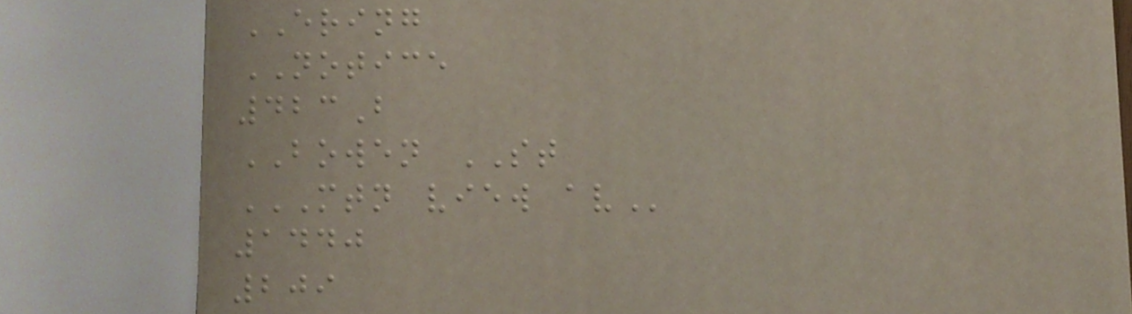ERING
NOTICE
423B
BOWEN ST
MTN VIEW AV
1440
209
